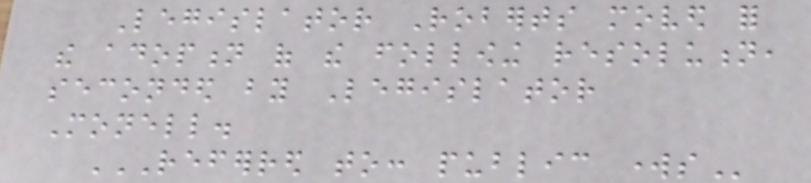Legislator Roberts moved for
the adoption of the following resolution,
seconded by Legislator
Monell.
REFERRED TO: PUBLIC WORKS
